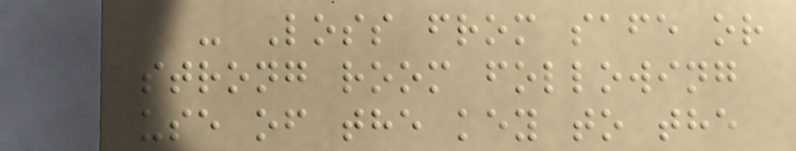- Loss from safe or
strong room following
use of the key to the
